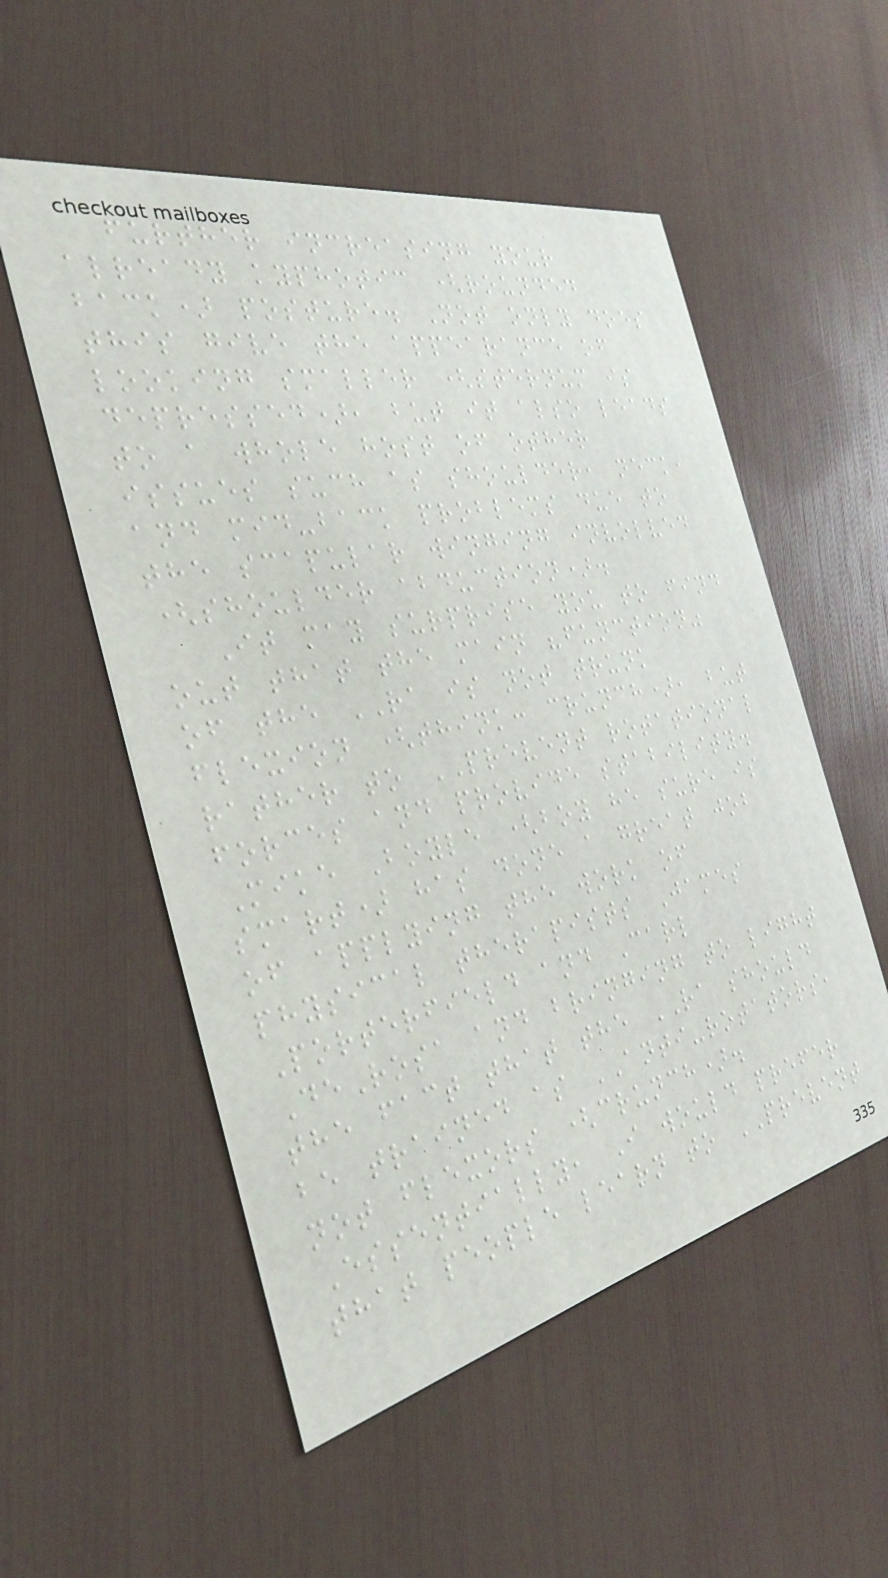further increasing your
already kyphotic (rounded
back) posture. Not only does
this give the appearance of
looking smaller (sternum is
depressed), but it also leads
to a whole host of other
issues such as shoulder, neck,
and mid-back problems due to
the scapular winging involved
(shoulder abduction).
It may surprise you to find
out that the main "function"
of the RA is not trunk
flexion (think: crunch), but
rather to PREVENT rotational
forces and provide stability.
Mike Boyle (boy he sure is
smart) has done a great job
of applying the work of
physical therapists James
Porterfield and Carl
DeRosa and bringing to light
the fact that the RA should
be trained as ANTI-rotators,
not flexors (crunch).
Essentially, I would prefer
that people learn to PREVENT
